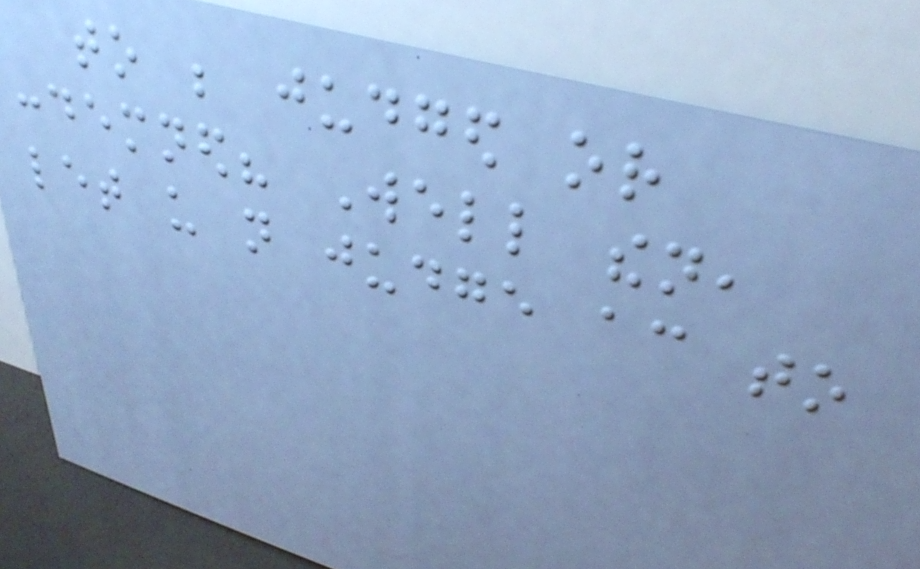to be judged or
condemned? Well then,
let us not judge according to
